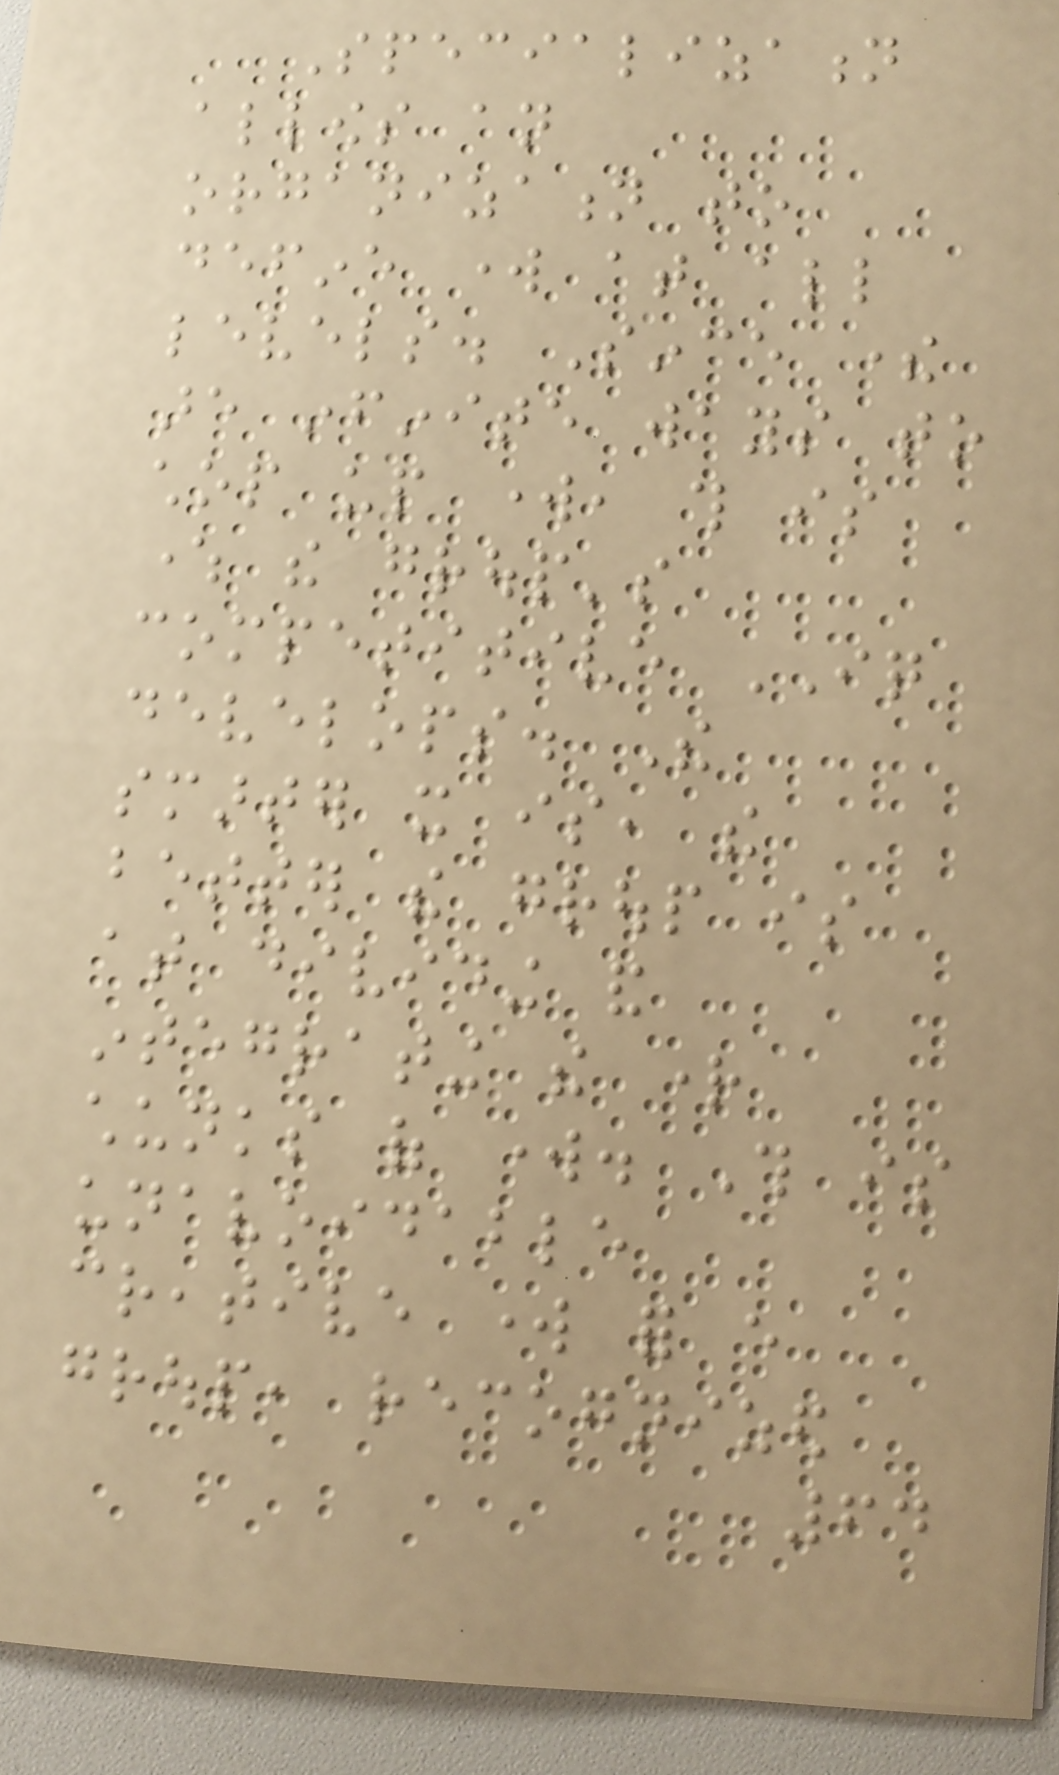Specialization
allows an
organization to
define work at all
levels. Since there
are infinite ways to
chop up work, this is
where the group's
competitive IQ
develops. The
smarter it is, the
better the group is
at dividing and
integrating the right
chunks of work. This is
unavoidable
creative work for every
group, recognized
64
